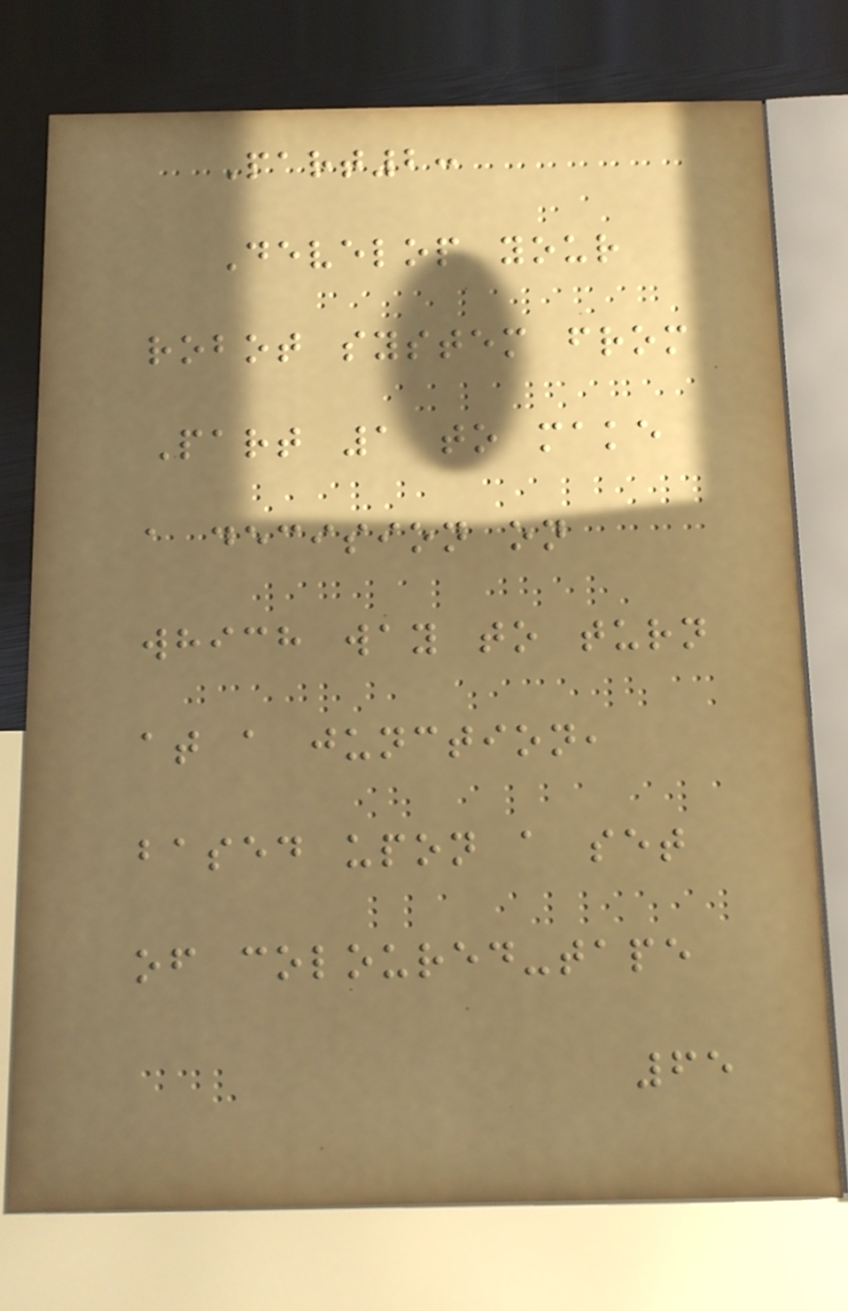Part2:
Develop your
robot system from
Part 1 to make
a decision on
which way to turn
at a junction,
based upon a set
of coloured-tape
65
